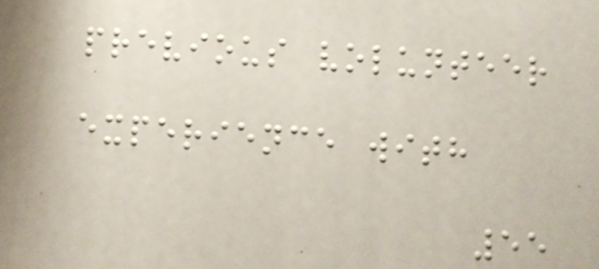previous volunteer
experience with
55
